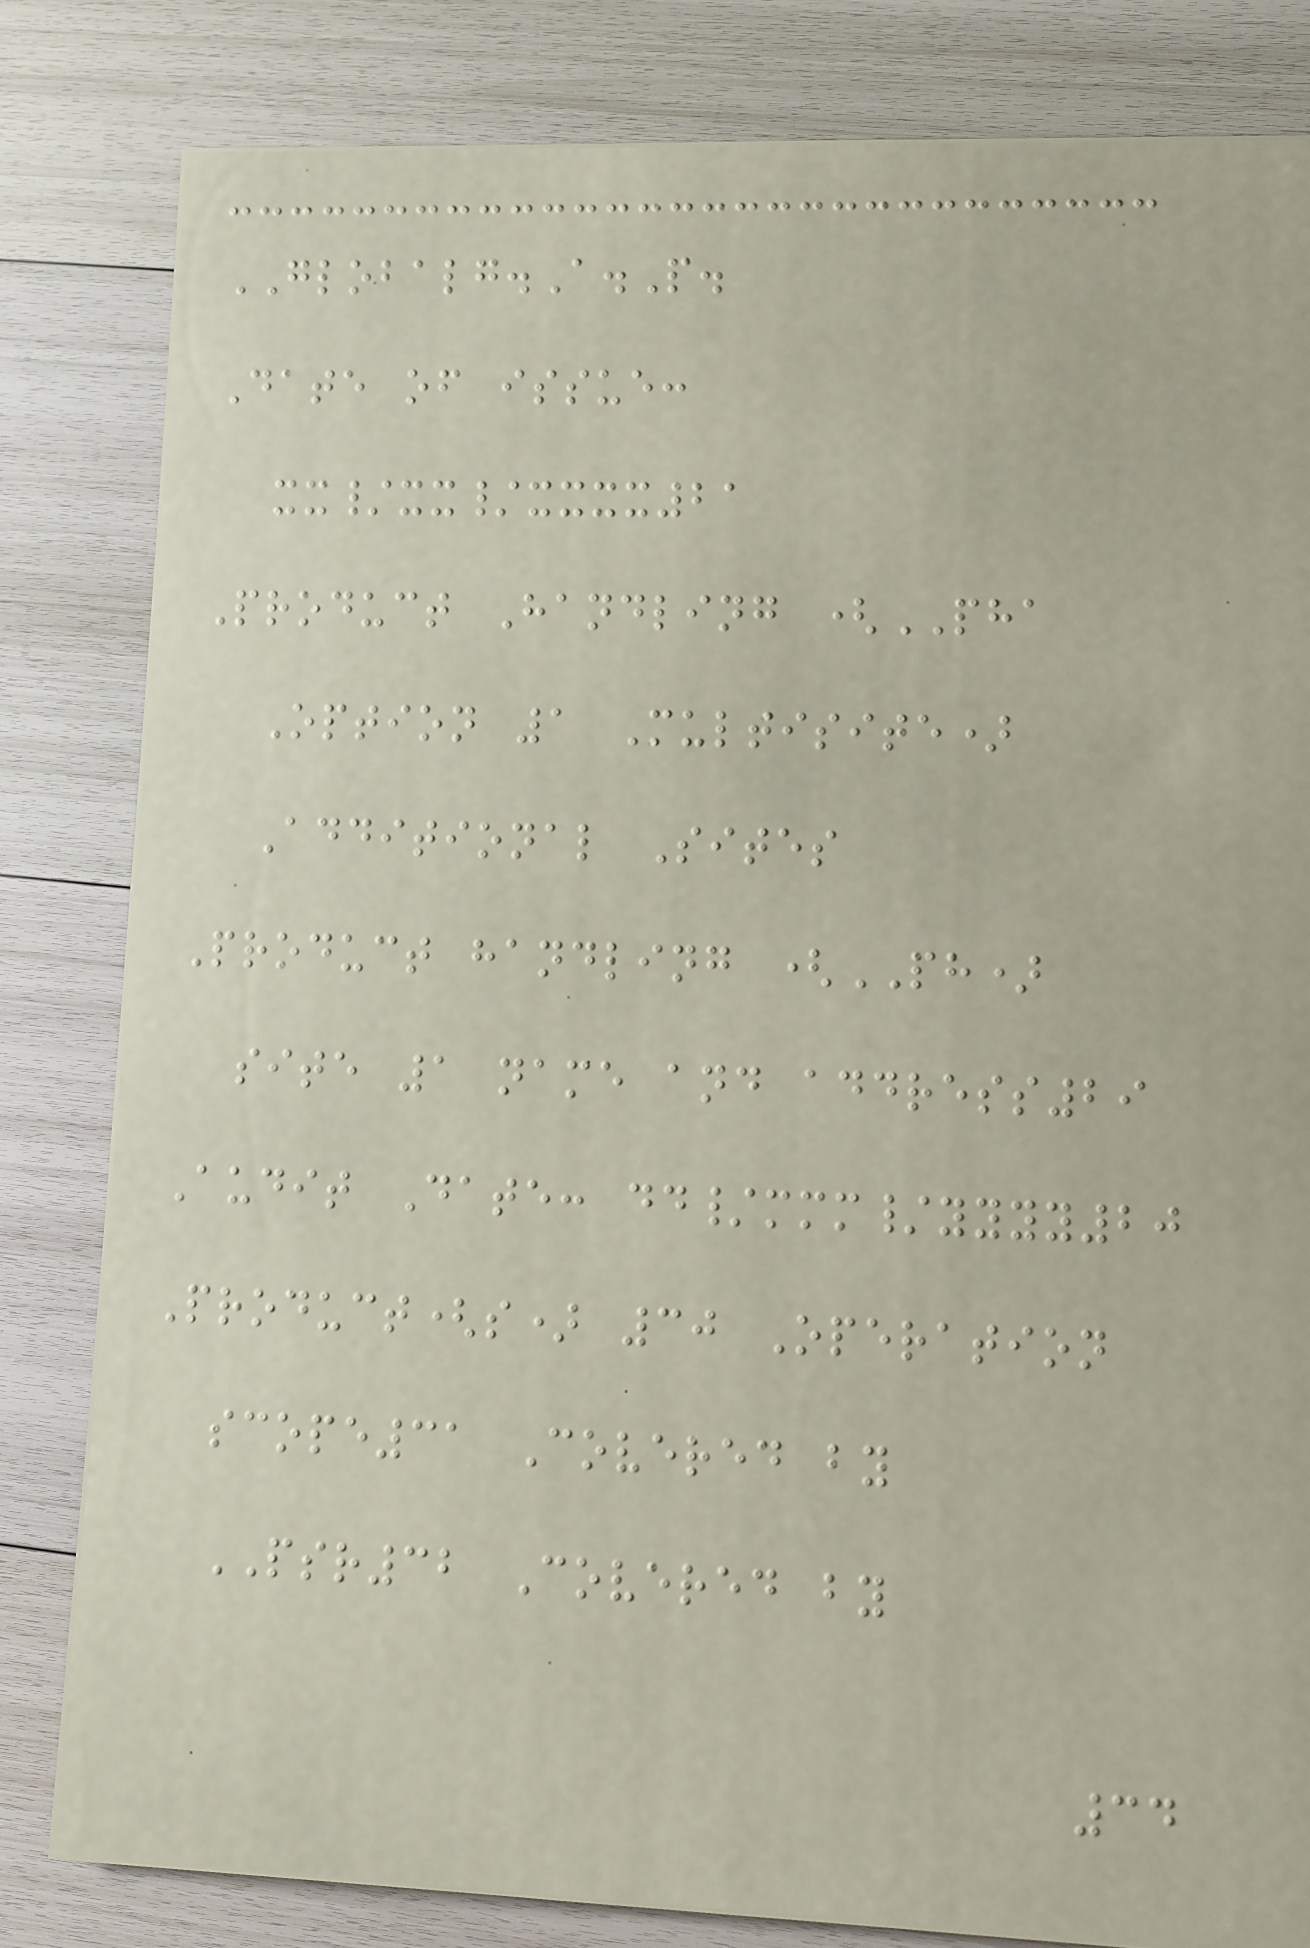GLOBALG.A.P.
Date of issue:
xx/xx/xxxx21
Product Handling (PHA
Option 1 Multisite)
Additional Sites
Product handling (PH)
site 1 name and address29
Audit Date: dd/mmm/yyyy20
Product(s) 30 Operation
scope31 Covered by
PSR32 Covered by
34
